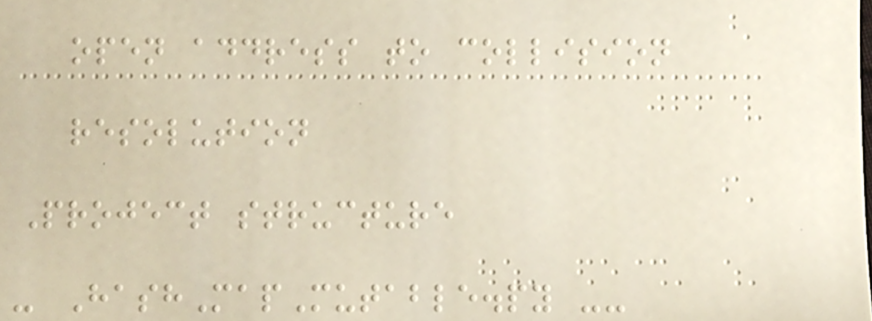open address to collision
resolution
Project structure
- HashMapMutable.py --
